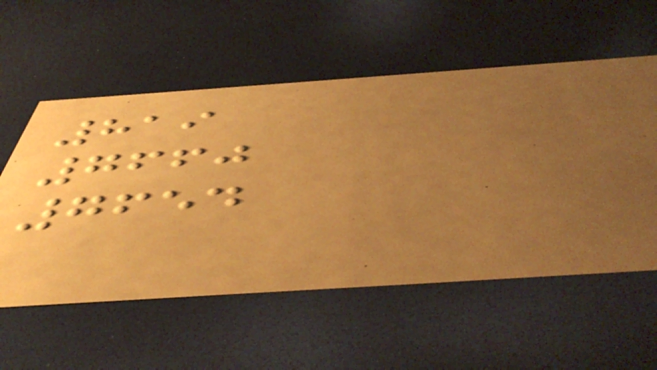819
7660
7654
